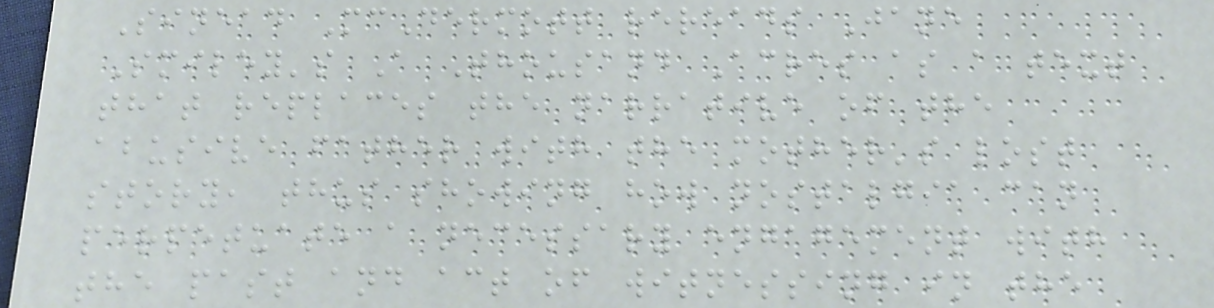Sinead McDermott rereads Jane
Smiley's A Thousand Acres as a text
that replaces the narrative of the
abusive father with the mother's lost
story, thus showing how nostalgia can
perpetuate a necessary engagement with
the past and act of witnessing in the
